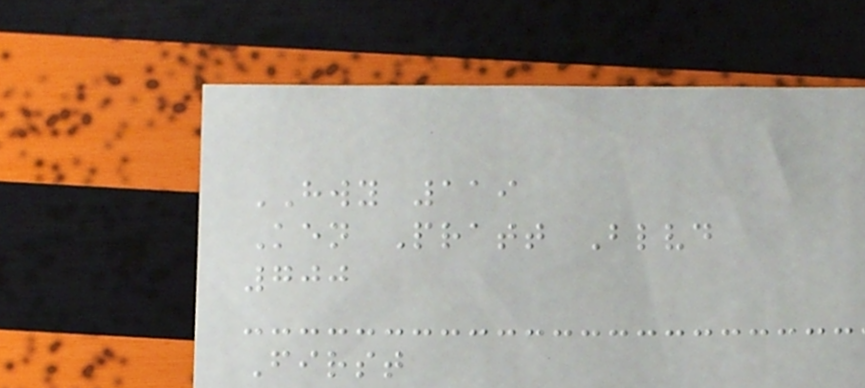HWY 119
Ken Pratt Blvd
700
First
